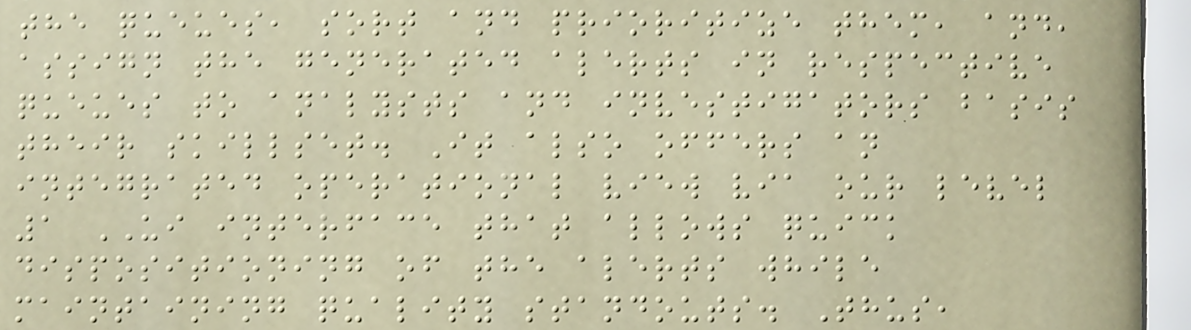the queues, sort and prioritize them, and,
assign the generated alerts in respective
queues to analysts and investigators basis
their skillset. It also offers an
integrated operational view via our level
1 UI interface that allows quick
dispositioning of the alerts while
maintaining quality standouts. Thus,
